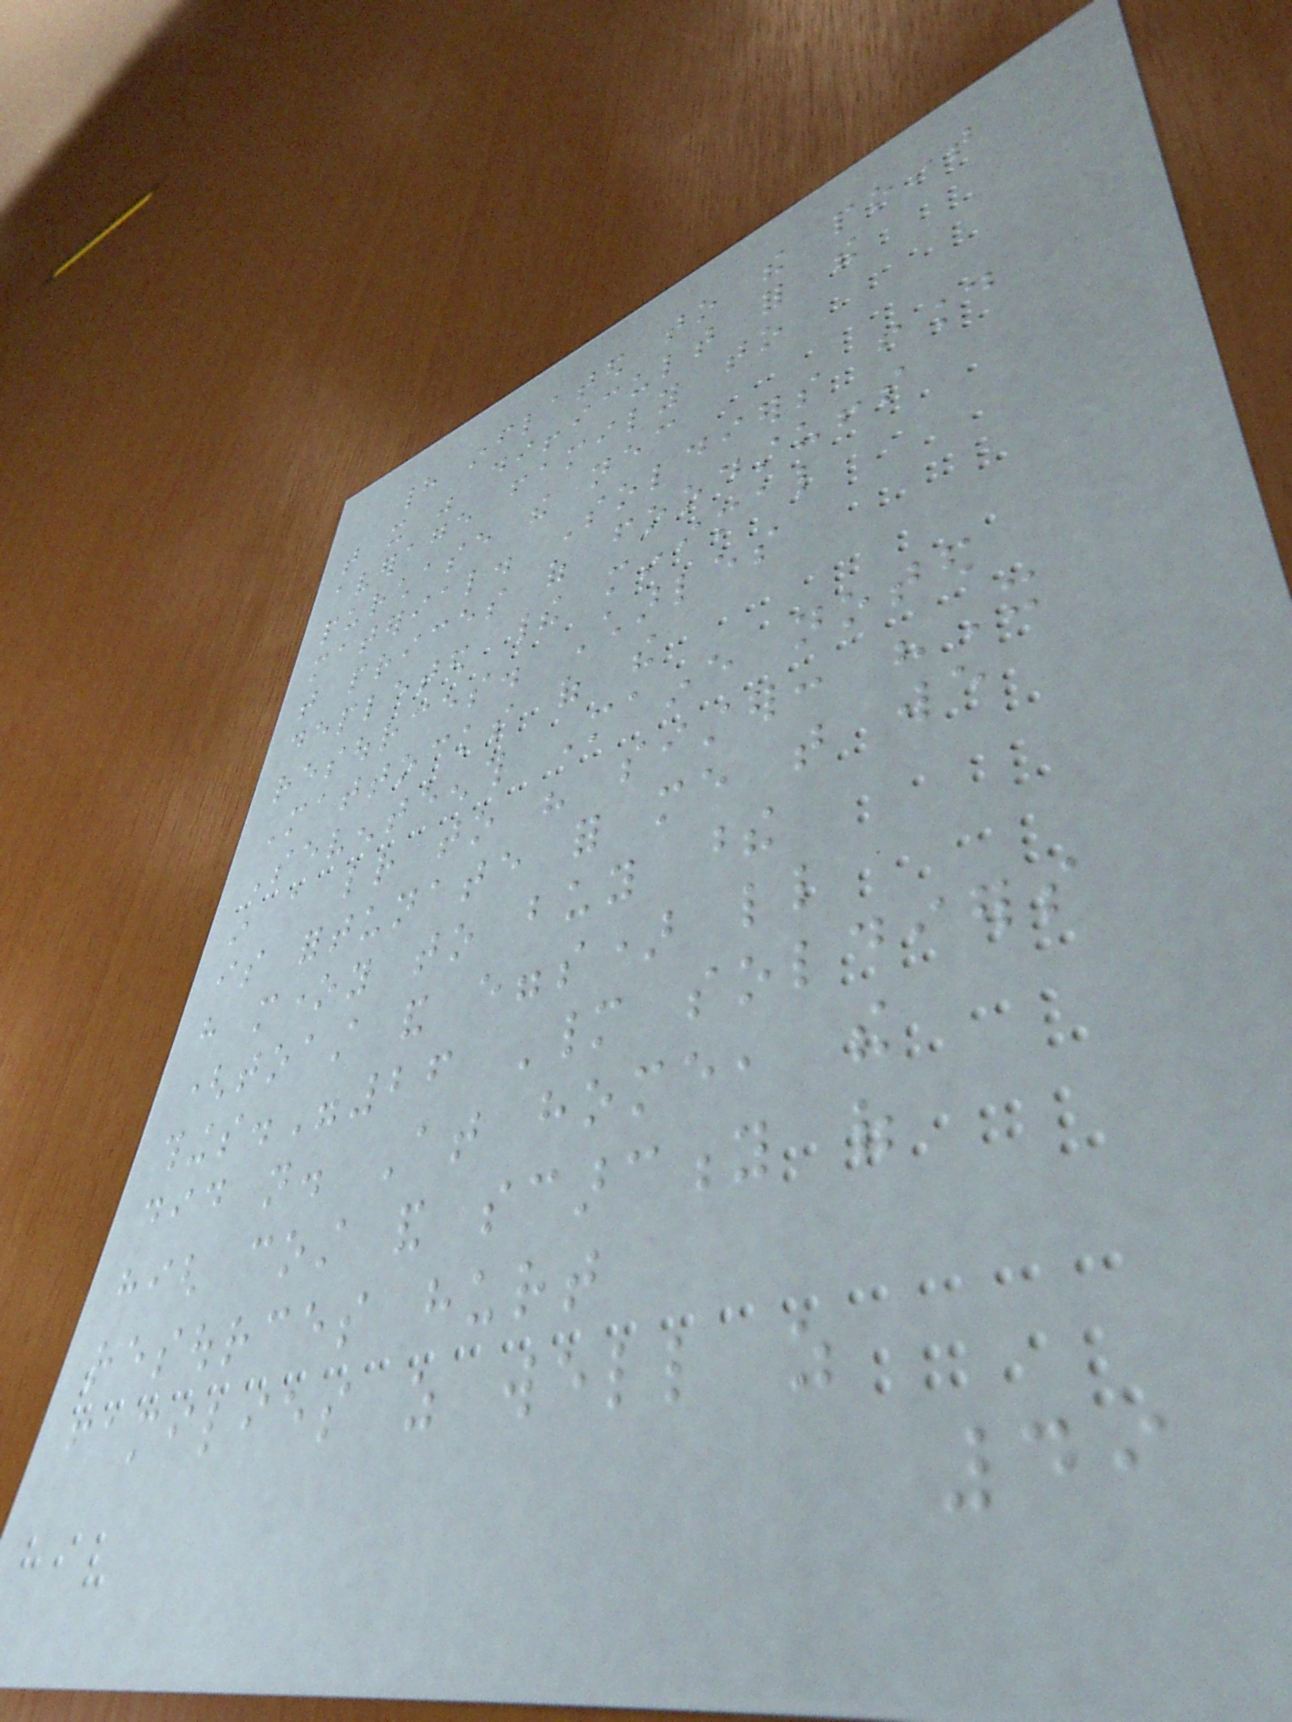had inflated to the point
that it was difficult for the
average family to
purchase the necessary
material. Soldiers found
that prices of foodstuffs
depleted their minimal
resources. Charles
Mattocks of the
Seventeenth Maine noted
in a letter to his sister: "It
is fortunate for me that we
have money to buy these
(toast and eggs) little
things."26 Many soldiers
did not. At home, the
high cost and scarcity of
resources hurt
families as well as
49
